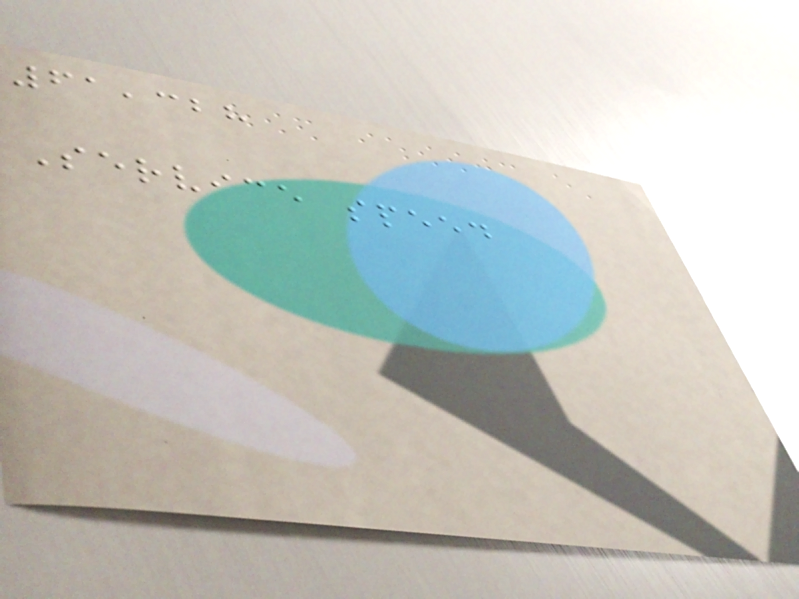61,328
Service speed
